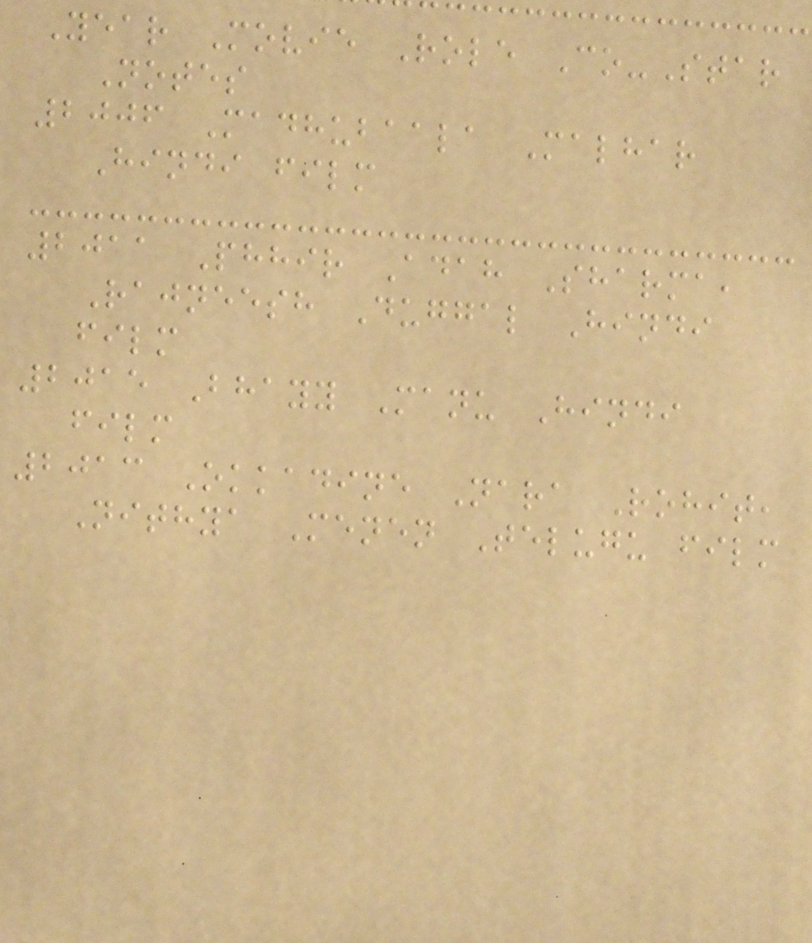Year Movie Role Co-Star
Notes
2006 Madhubaala Malhar
Hindi film
2011 Phhir Adah Sharma,
Rajneesh Duggal Hindi
film
2015 Bhayy Manu Hindi
film
2013 Okkadine Nara Rohit,
Nithya Menen Telugu film
